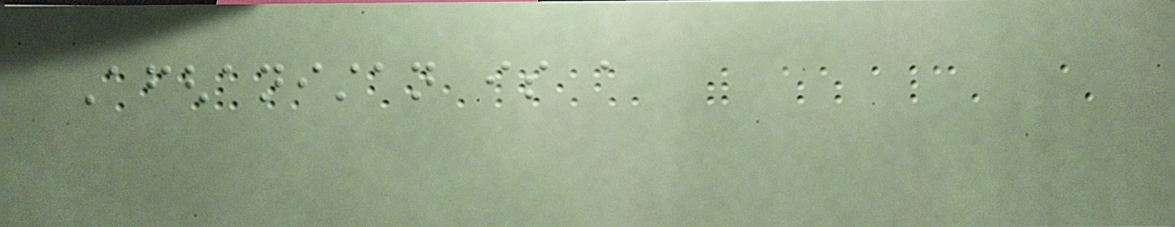Afghanistan is a
